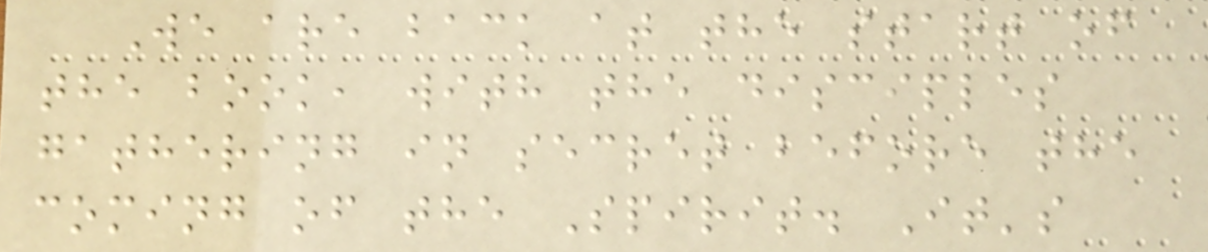We are back at the start of
the book, with the disciples
gathering in secret before the
coming of the Spirit. It's
